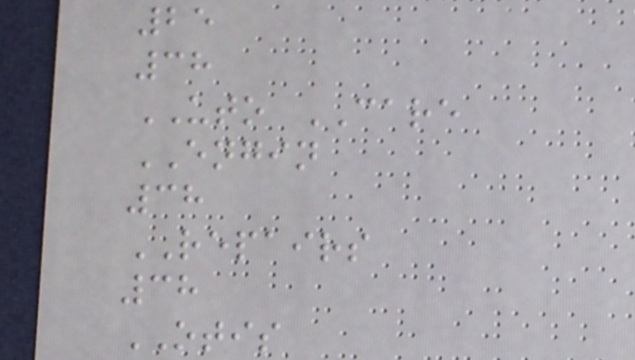25
38
UTO CARE
ENGIN
38
REPAIRS
38
OTIS
